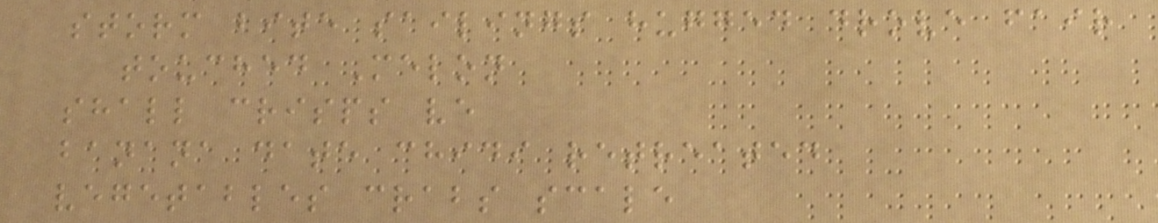storm bite sailings hugged drove fair
touched Melon
shall crisps ve
banana date chidi retreated
vegetables crabs scale
